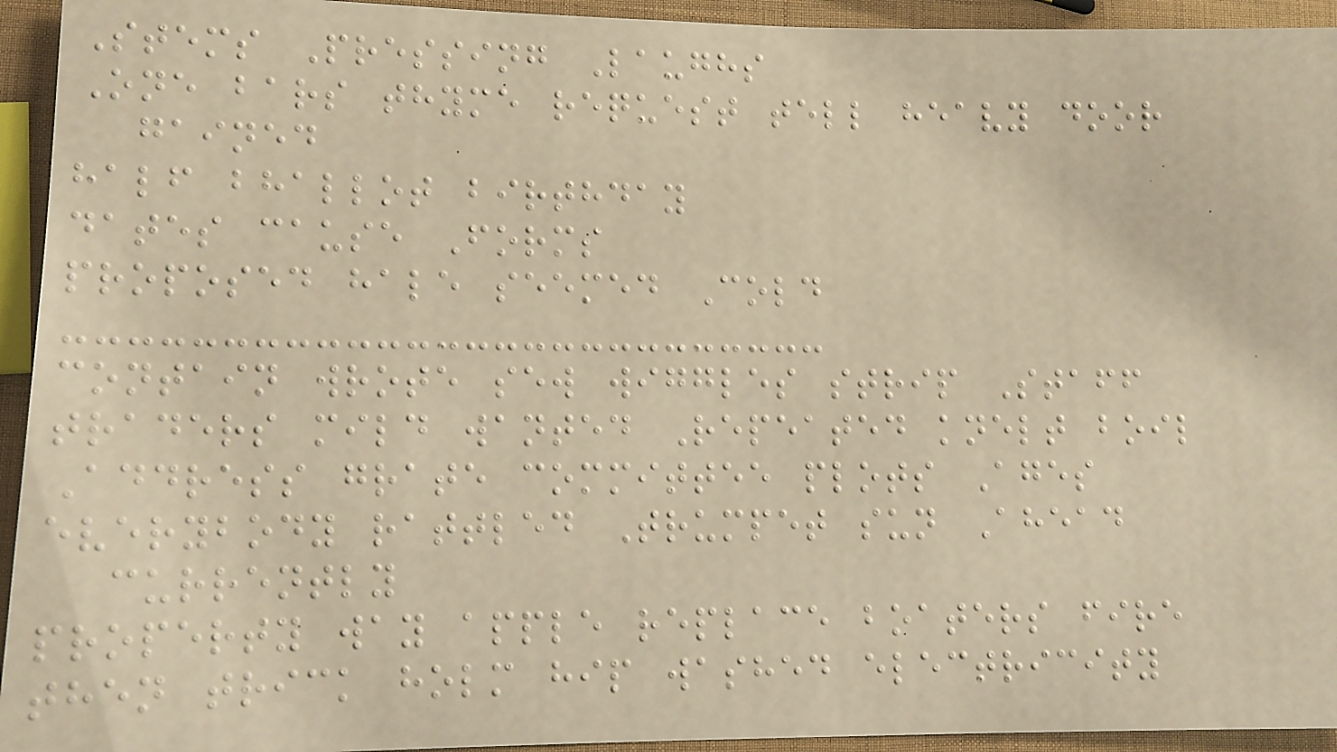Stems Pressing Laughs
One bars thyme request tell heavy door
gained
half bhallot birthday
dates cause Forms
proposed hale seemed Cold
contain wrote sew wiggles strip Staff
traders mild wanted Repeated knelt boil
Address grate committee plots Ages
everybody rattled Trumpet sun Ahead
currently
property way apple replace boaters fire
then trick holm hip washed electricity
